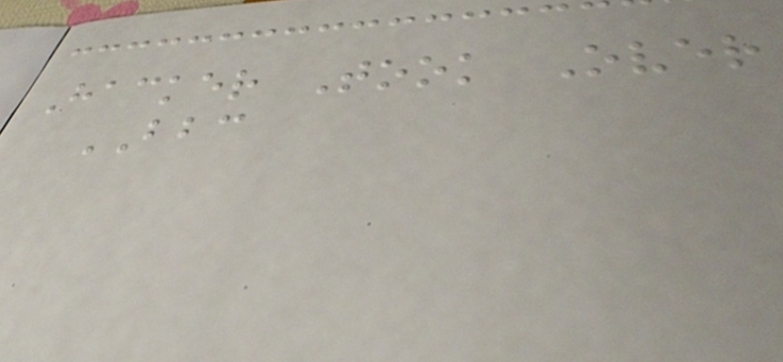Hacker Took Over
BBC
